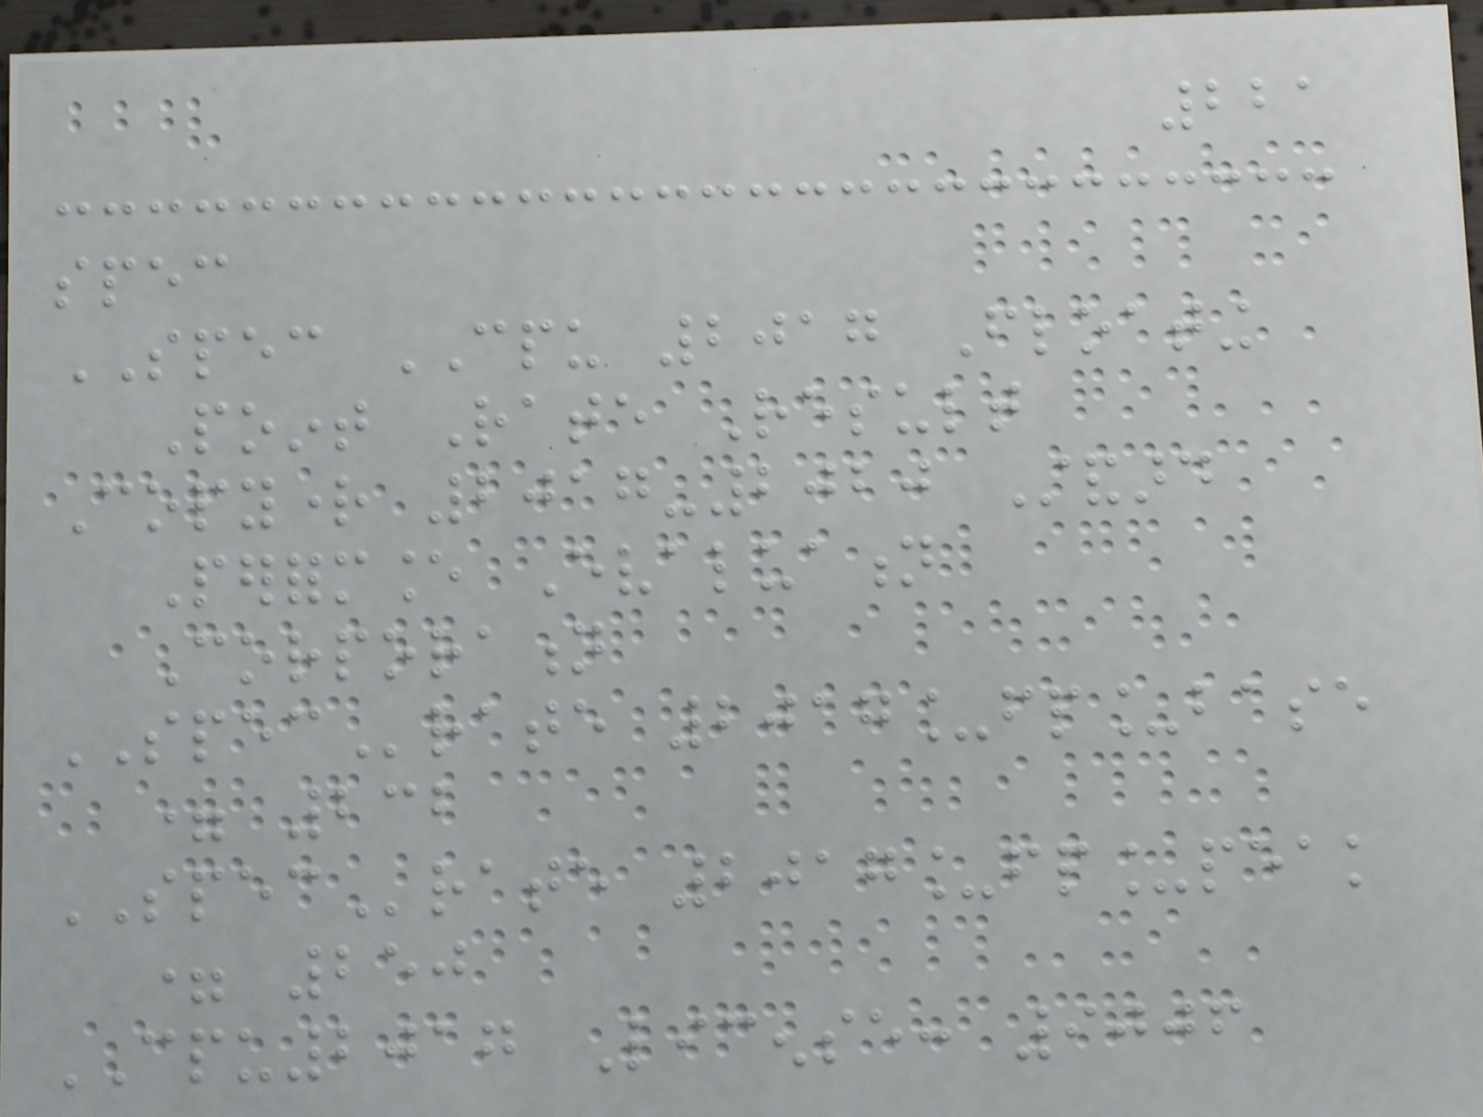221
spec
SPEC CPU 2017 Floating
Point Rate Result
Copyright 2017-2020 Standard
Performance Evaluation
Corporation
SPECrate 2017_fp_base
= 232
SPECrate 2017_fp_peak
= 250
CPU2017 License: 9006
